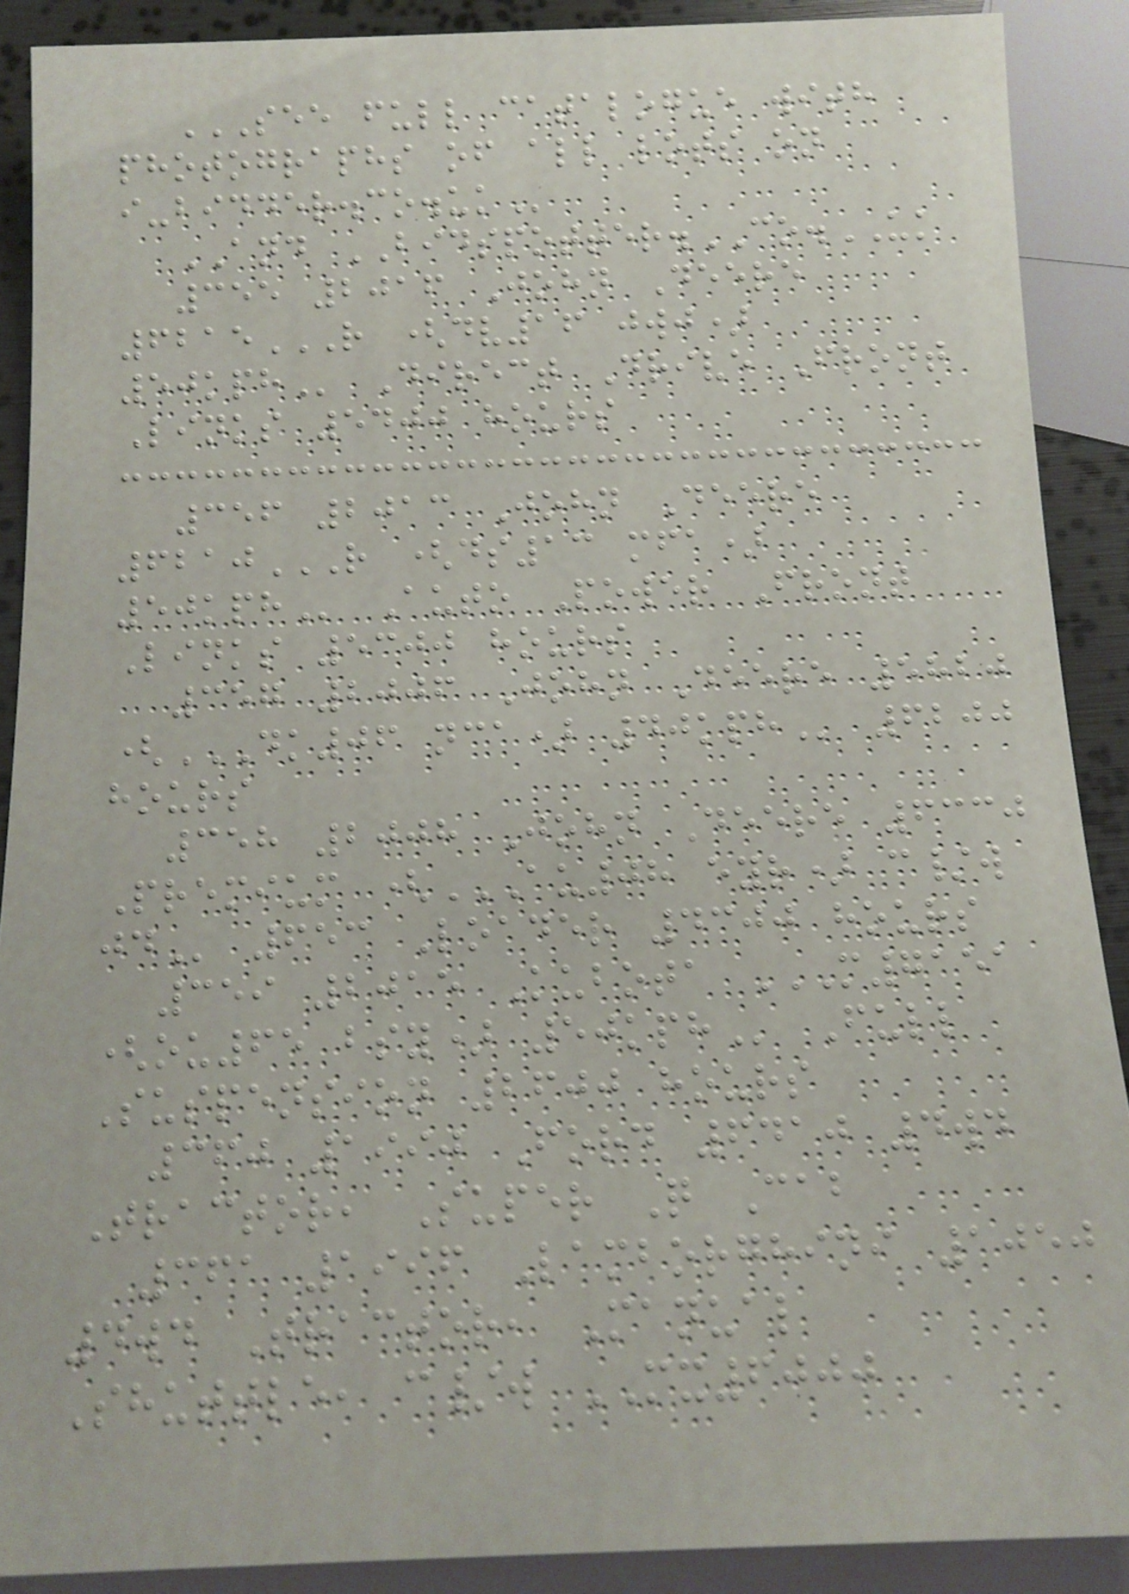SEE FULL CATALOGUE WITH
PHOTOGRAPHS OF ALL LOTS ON
I-BIDDER.CO.UK
AND BIDSPOTTER.CO.UK
355 2016 John Deere
6215R (DV16 JWJ)
50KPH Direct Drive Front
Links 5400 hours
356 2013 John Deere
6210R (DS13 MFA)
50KPH Auto Power Front
Links 5300 hours
357 2006 John Deere 5820
(DK06 NCA) 40KPH 6200
hours
358 2008 John Deere 6330
Premium (AU08 EYR) C/W
JD 653 Loader 4300 hours
359 2015 Kubota M7151
(OU65 BSY) 50KPH Full
Suspension 2600 hours
360 1990 Ford 6410 4wd
Tractor, Super Q Cab
361 1996 Lamborghini 1050
4wd Tractor, Manual
Shuttle, c/w MX6000
